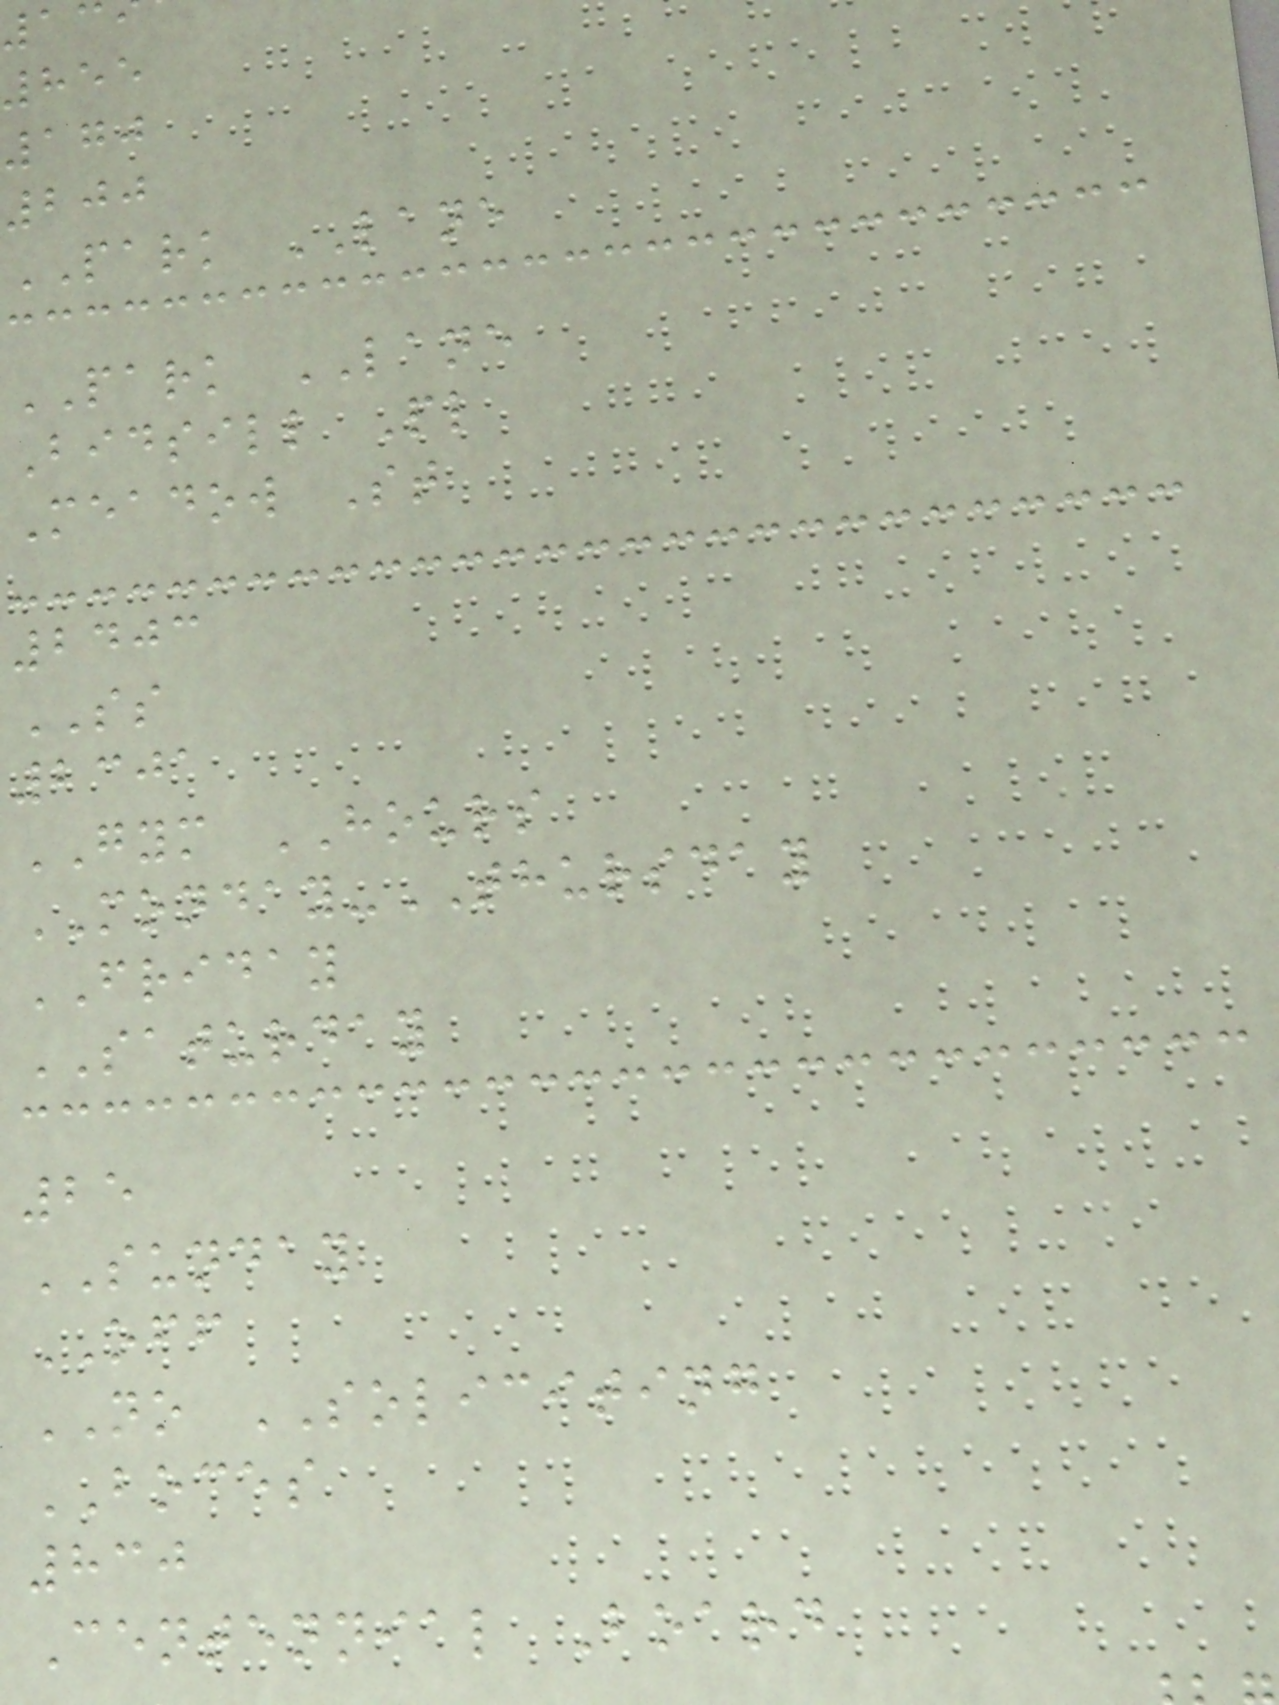855
170
200
PARK LANE
PARK LANE
Bidsill Pl
Meadow St
2403
SS
2301
GYM HOURS
MONDAY-THURSDAY
FRIDAY
SATURDAY
25
SUNDAY
OFF
NO SOLICITING
BOCES
830
Centennial Board
